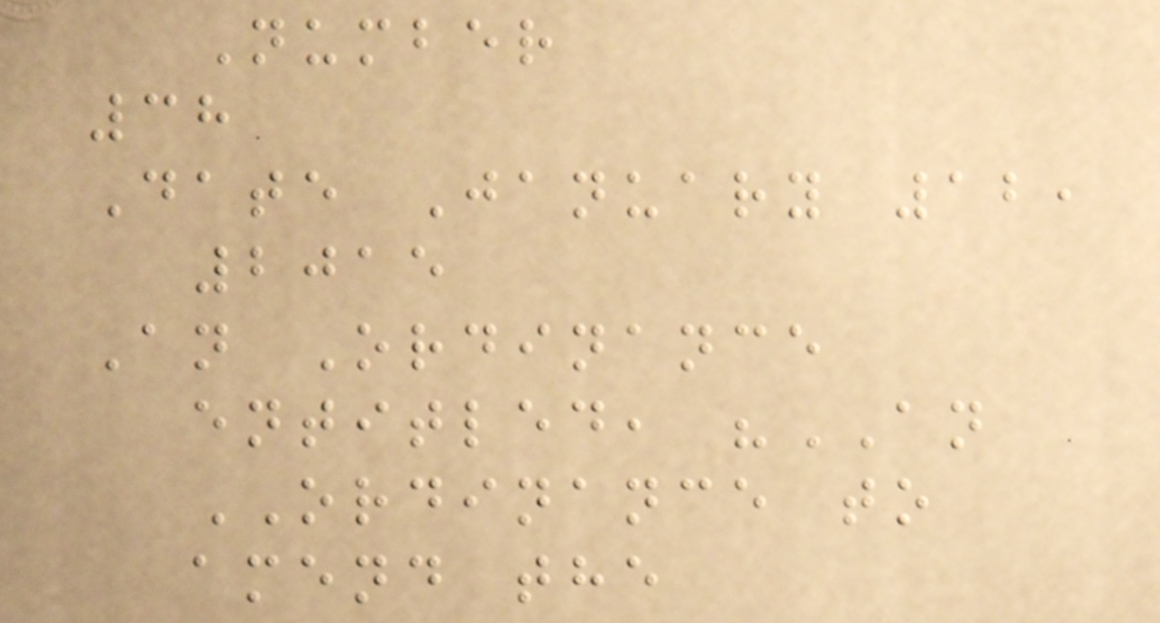Number
38
Date January 12,
2015
An Ordinance
entitled, "AN
ORDINANCE to
amend the
